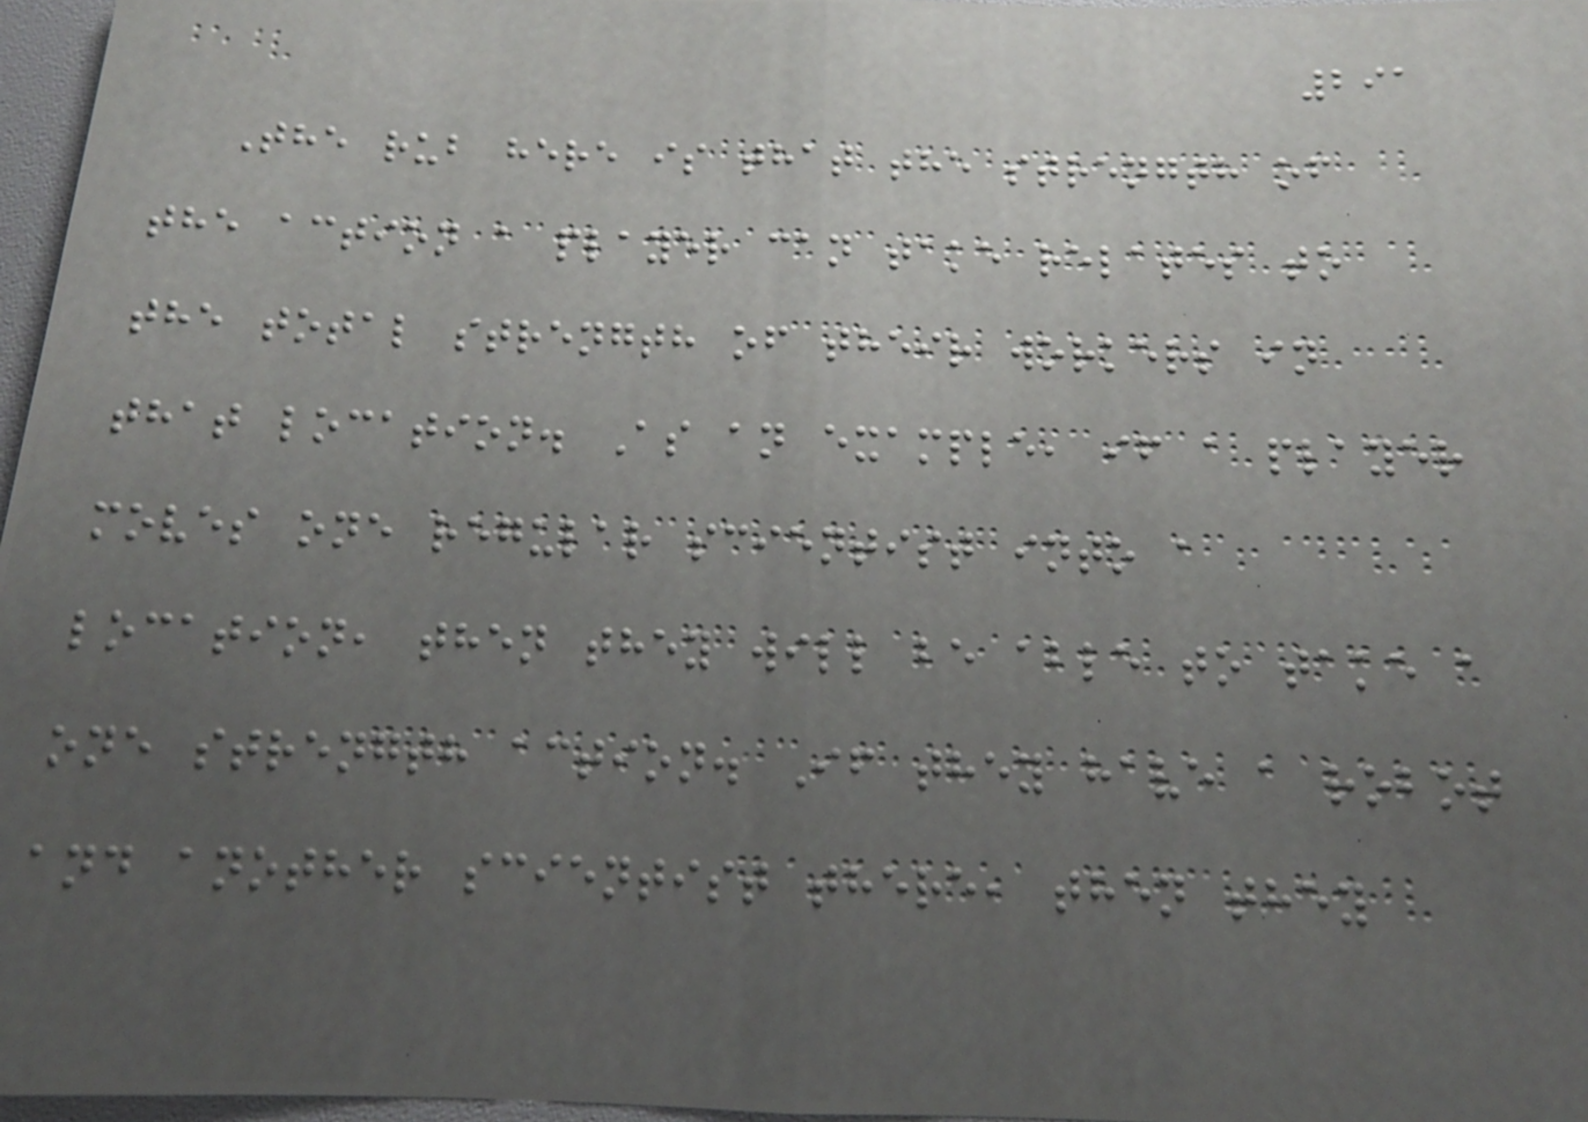291
The rub here is that the strength of
the action a player can take relates to
the total strength of their workers in
that location. As an example, if a player
moves one regular scientist into a
location, then they will be able to take a
one strength action. If they have a robot
and another scientist there, then they
